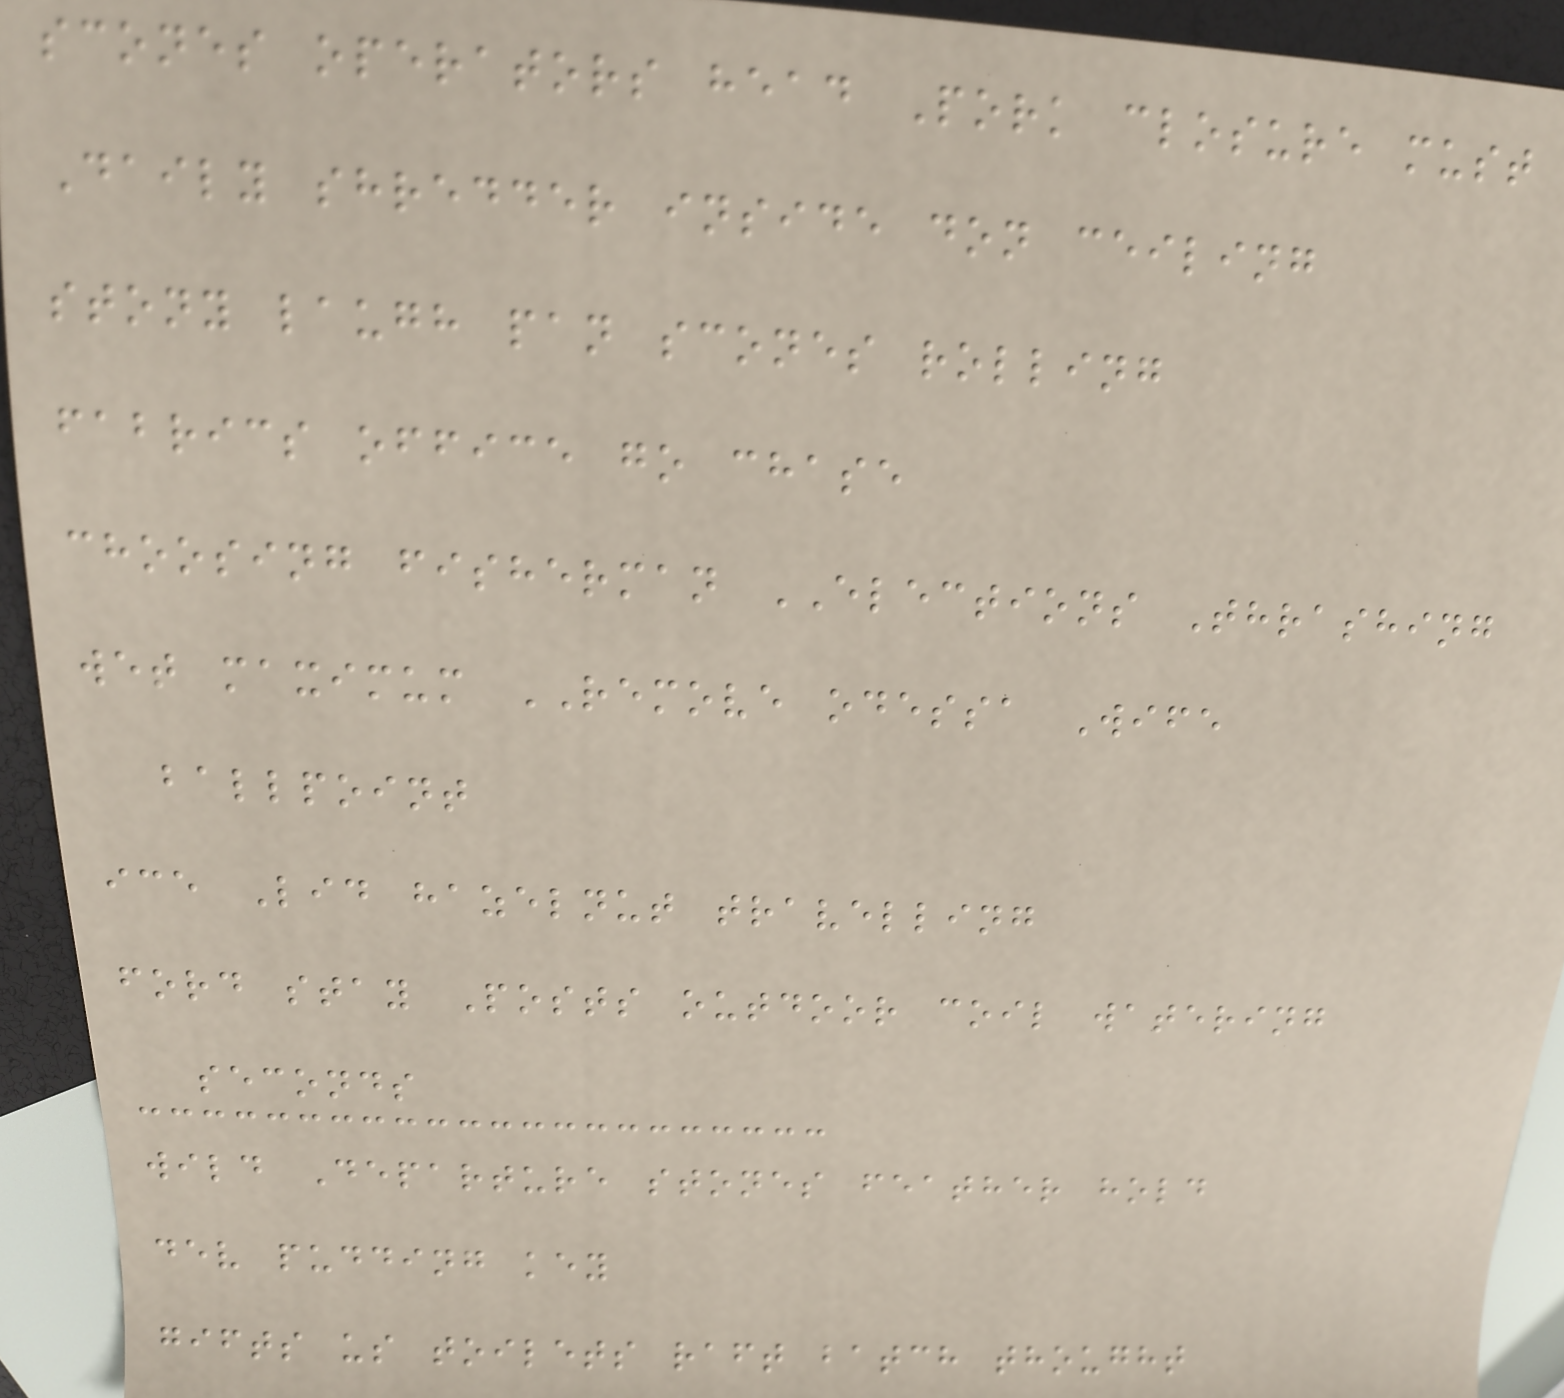scones operators head Pork closure must
Daily shredder inside don ceiling
stony laugh pan scones rolling
fabrics office go chase
choosing fisherman ELECTIONS Thrashing
wet maximum REMOVE odessa Wife
ballpoint
ice Lid hazelnut travelling
ford stay Posts outdoor coil watering
seconds
wild Departure stones feather hold
dev pudding key
gifts us toilets raft batch thought
